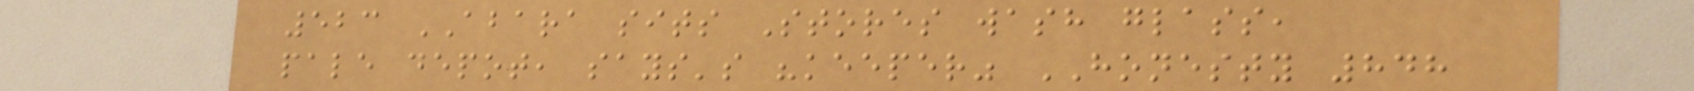523 ABARA sits Stores wash glass,
pale depot, says's "keeper" HONESTY 848
